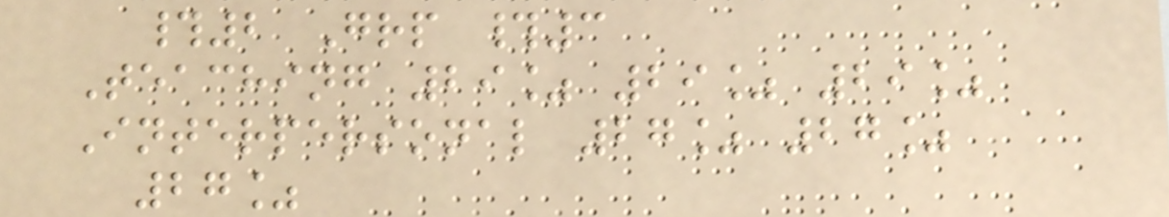#2 Grp #3
Teaching 29% 29% 29%
Interpersonal 27% 27%
27%
